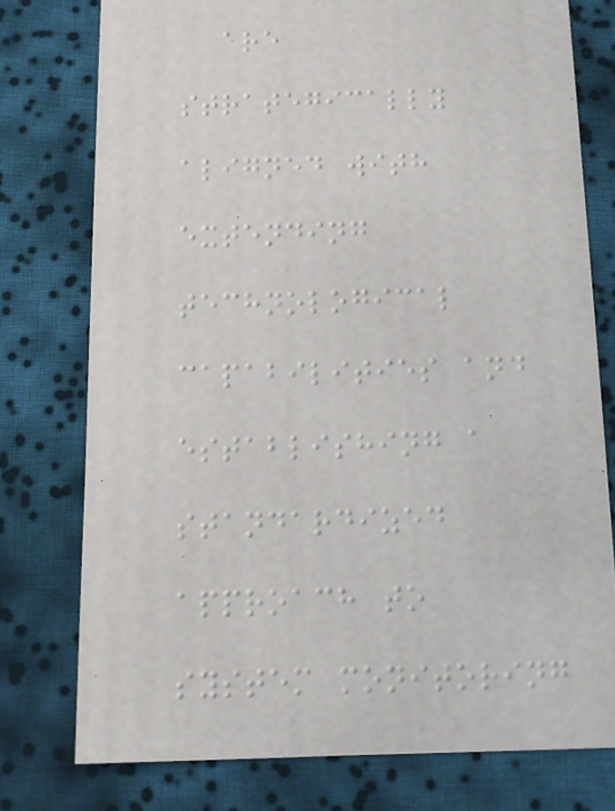are
strategically
aligned with
extending
technological
capabilities and
establishing a
standardized
approach to
system monitoring
